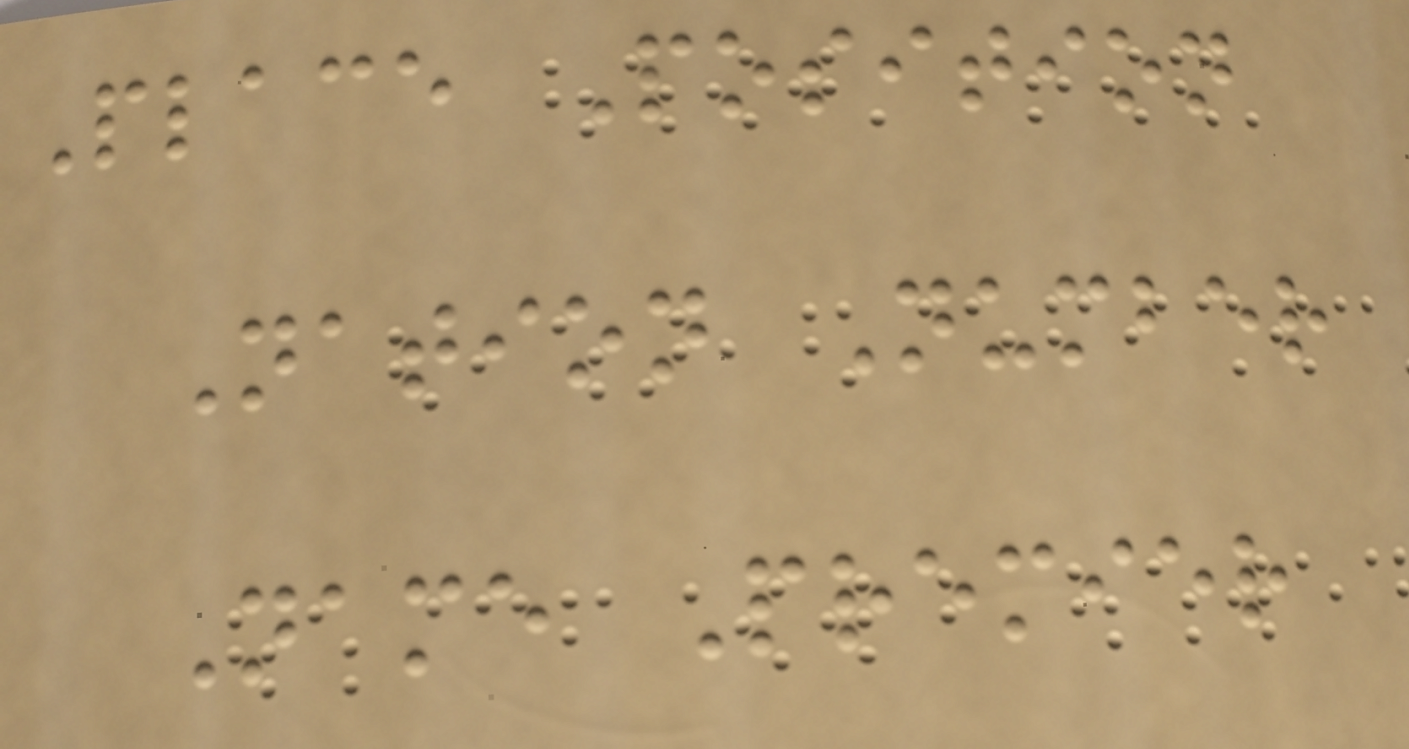Place Position
Nation Number
Name Premier
